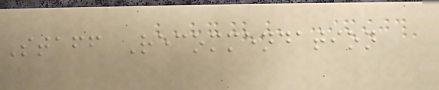Staff Recommendation
